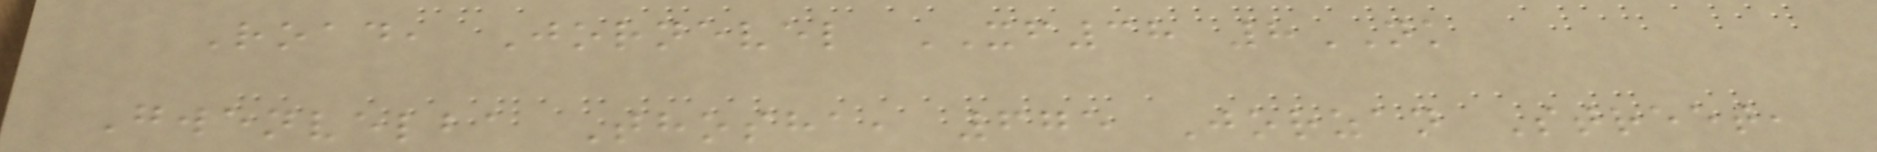Road, Jornevel XF38 8NK
Gwenvelba Thosha, 675 Jorzan Street,
